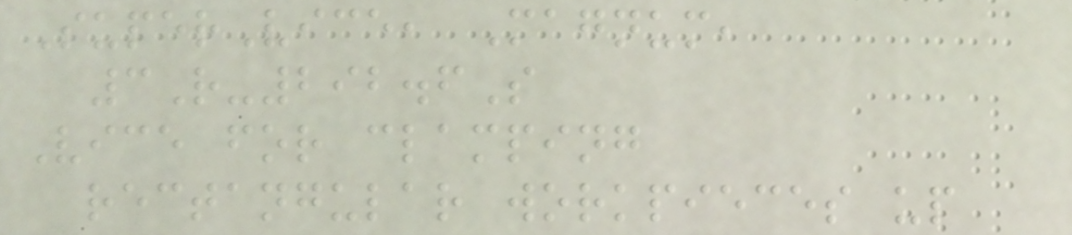SuperVice, Magnum,
3R-292.6S
Vice for clamping
rectangular workpieces up
